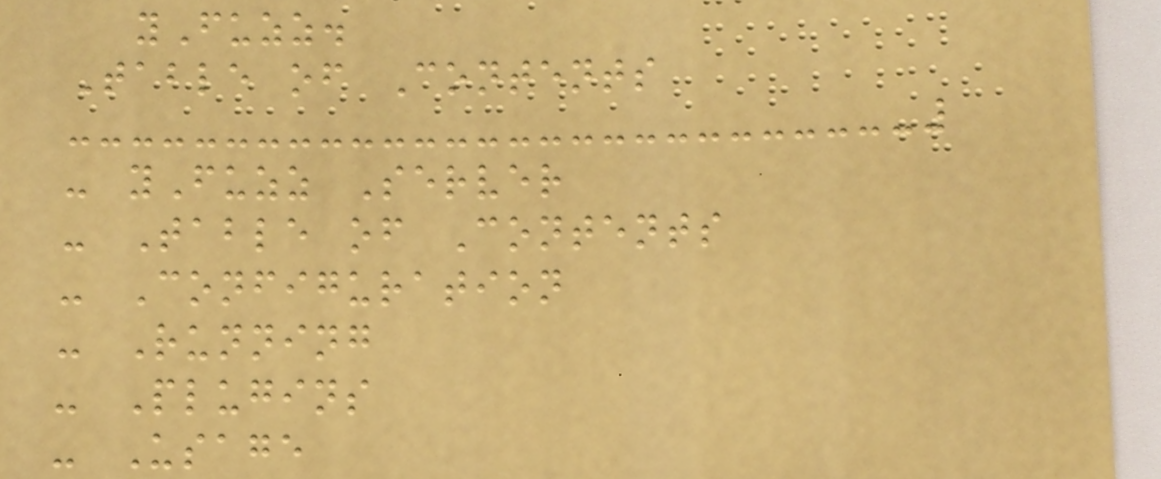yFuzz.
Table of Contents
- yFuzz Server
- Table of Contents
- Configuration
- Running
- Plugins
- Usage
